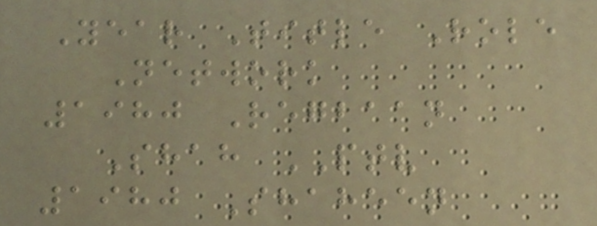Year Title Role
Network
1980 Regbaan
Shah PTV
1980 Shaheen
